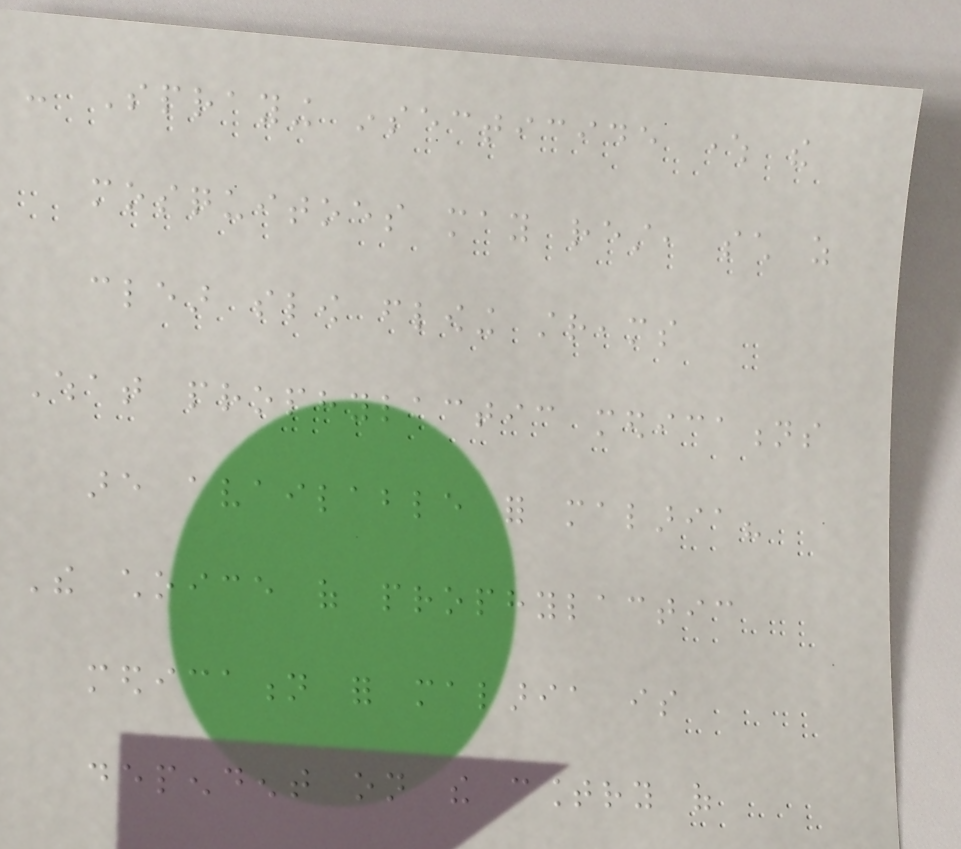- Spraying insecticide where the
mosquitoes may rest, such as
clear slow flowing streams
What prophylactic medications
are available for malaria?
The choice of prophylactic
medication for malaria is
dependent on the country of
